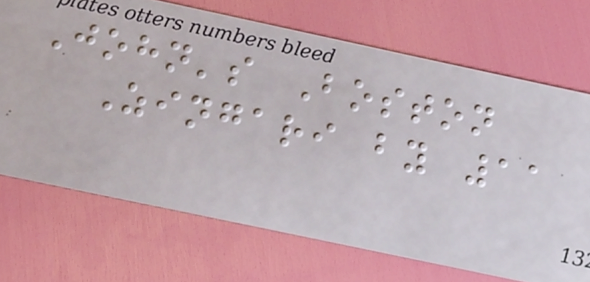John's Boston
Zingari by 11
